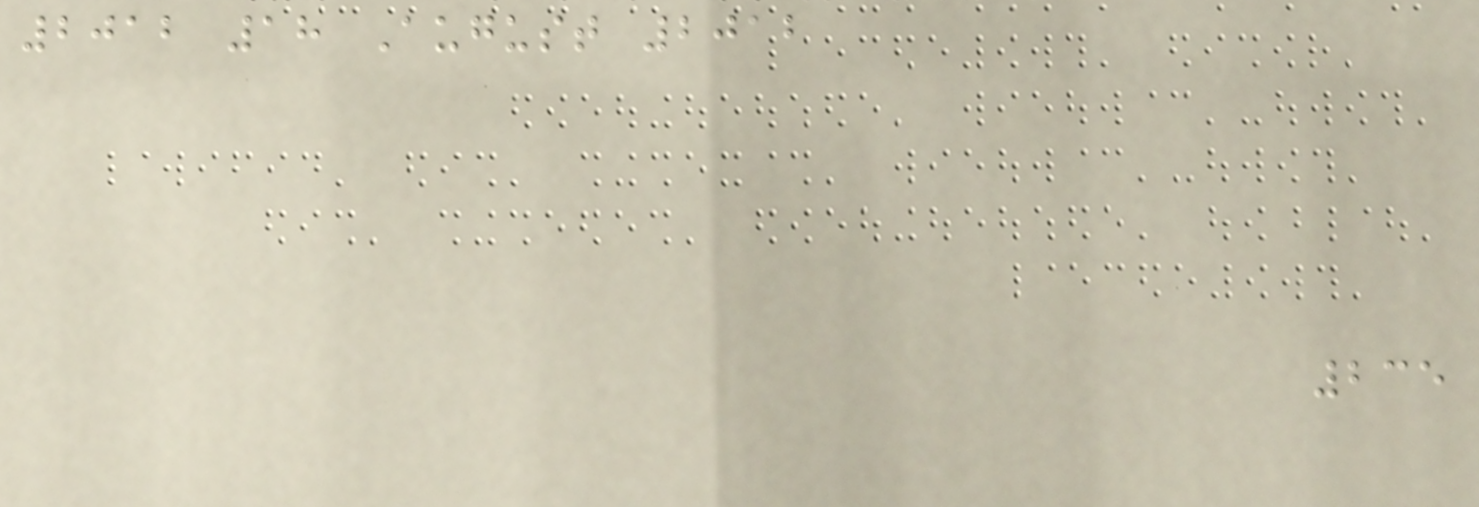2012 18 August 2012
235
